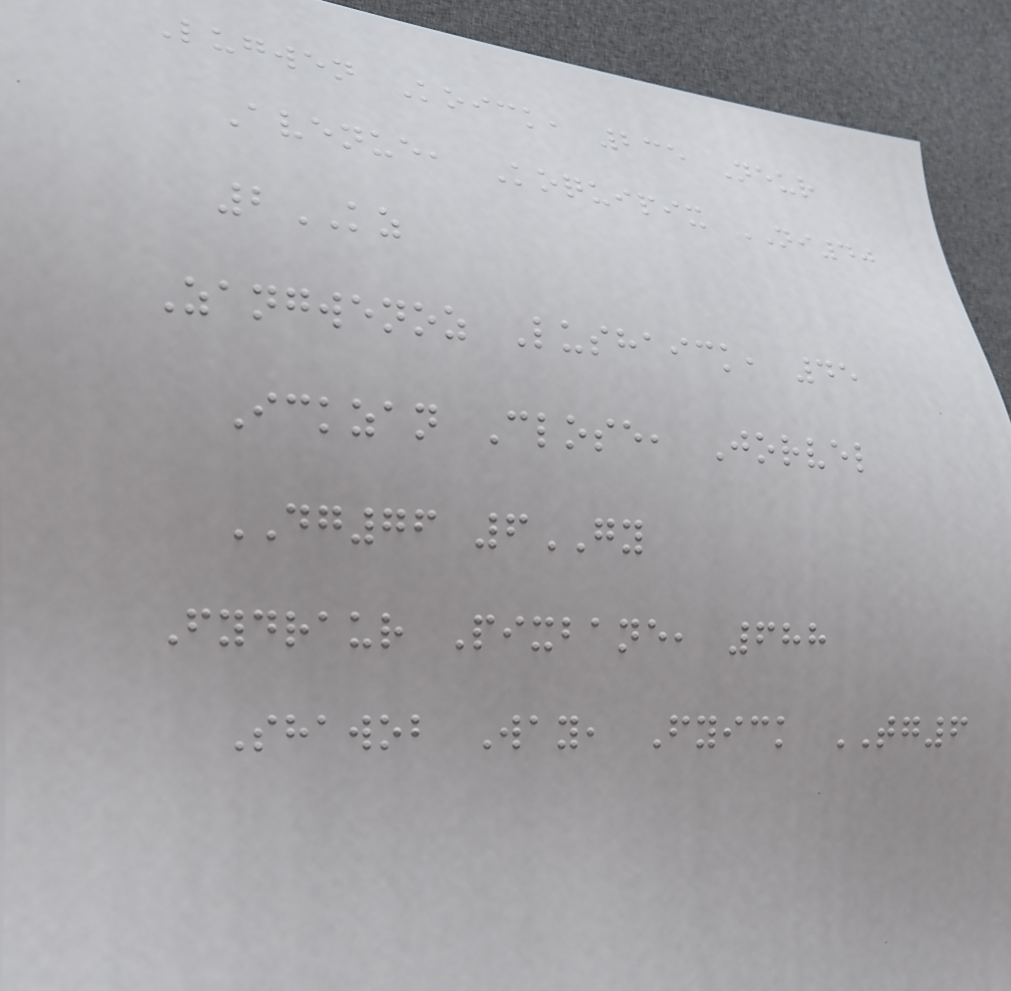Lugwen Koick, 235 Neur
Avenue, Koquipix NI40
2KZ
Zangwenoz Lushaick, 45
Ickzan Close, Jorvel
DG76 6GY
Fydraur Pixbane, 688
Shawob Way, Fyick TG6
